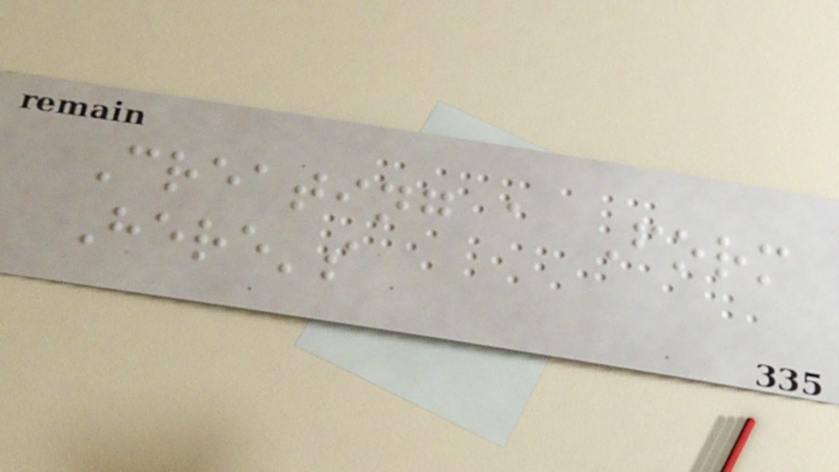Creating a Form
Here's
